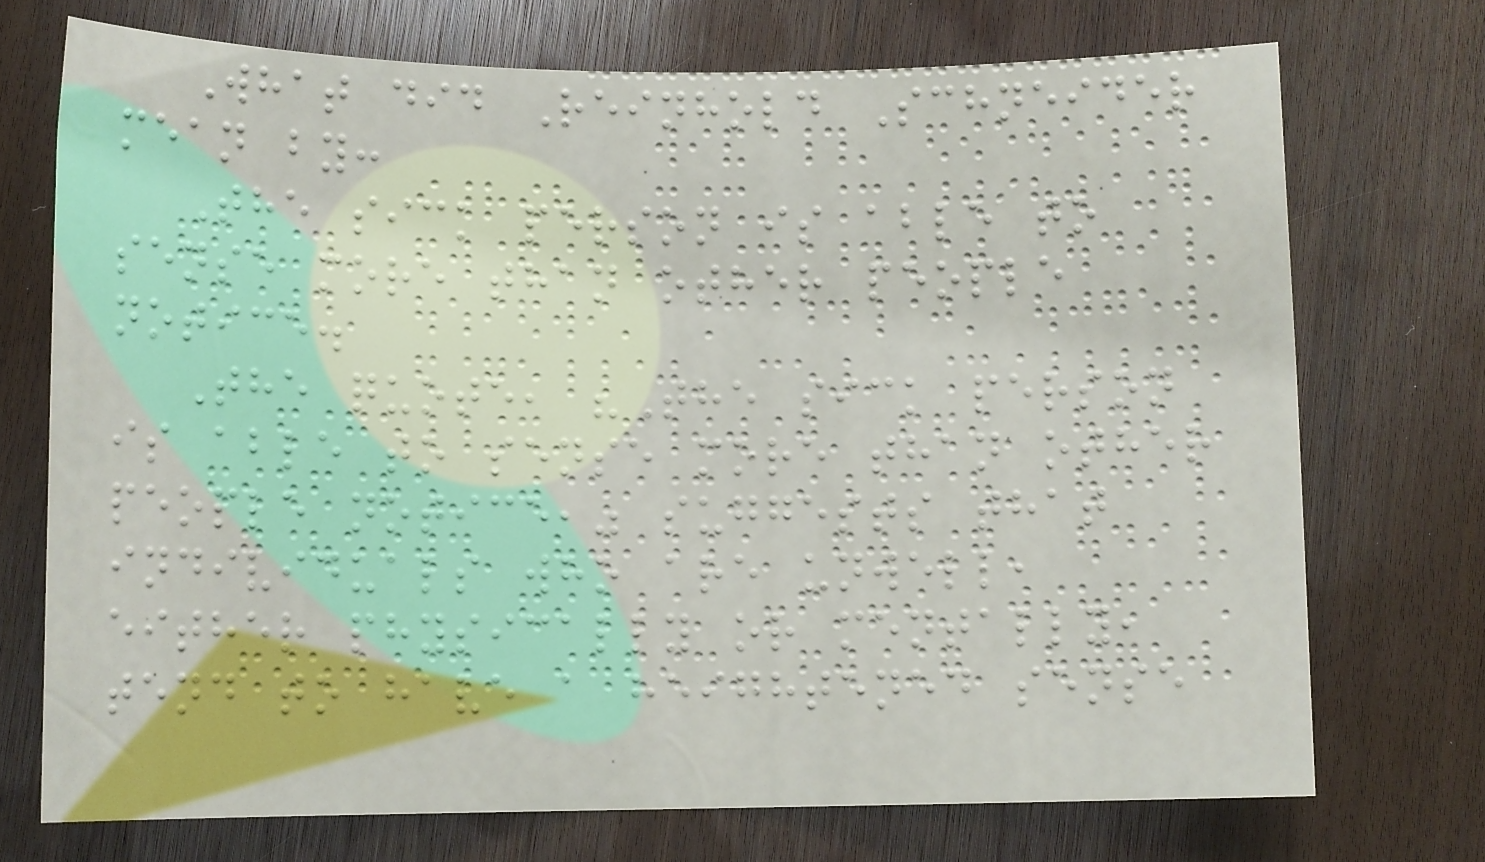What did Reinhold Schneider
mean by:
The sick person is able to
sense more than other people
notice.
The quote, "The sick person
is able to sense more than other
people notice," suggests that
individuals who are unwell,
either physically or mentally,
tend to have a heightened sense
